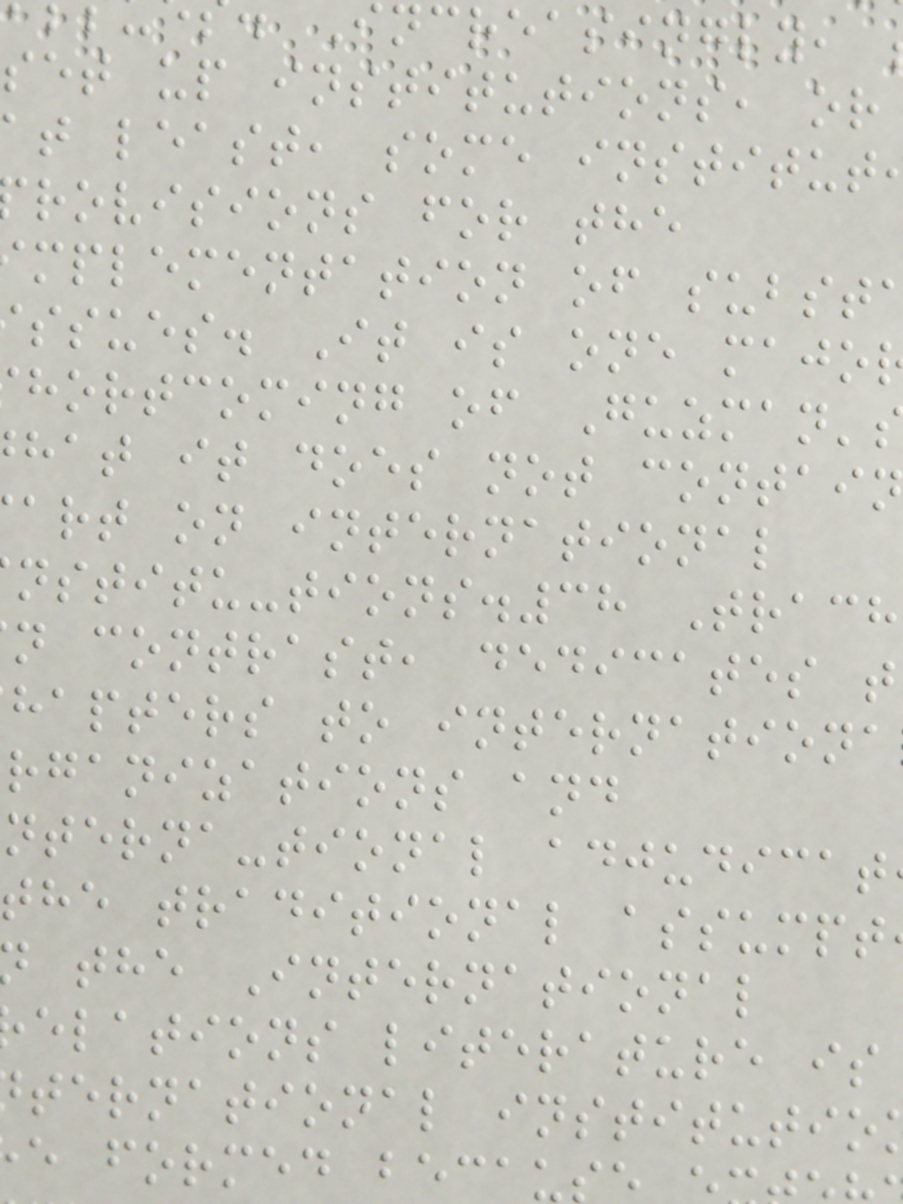ncreasingly,
set up institutions, or
at least, some institut
rovisions for the
mplementation of subst
ssues. It is one majo
hortcoming of Guzman'
hat it does not contain
art on international
nstitu-tions.38 Trach
n contrast, dedicates t
hapters to internationa
rganizations and
nterna-tional adjudicat
the traditional assumpt
the International
elations literature is
ternational institutio
e formed becau
